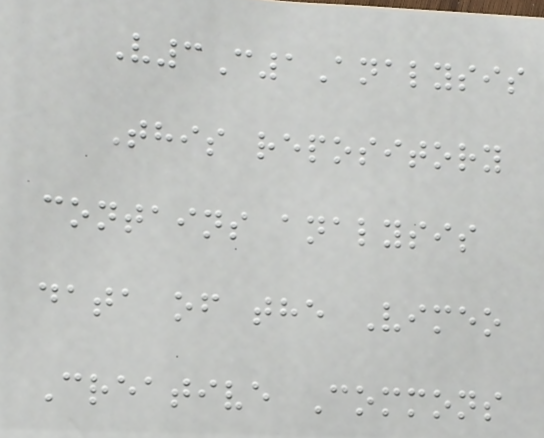V3C1Analysis
This repository
contains analysis
data of the Vimeo
Creative Commons
